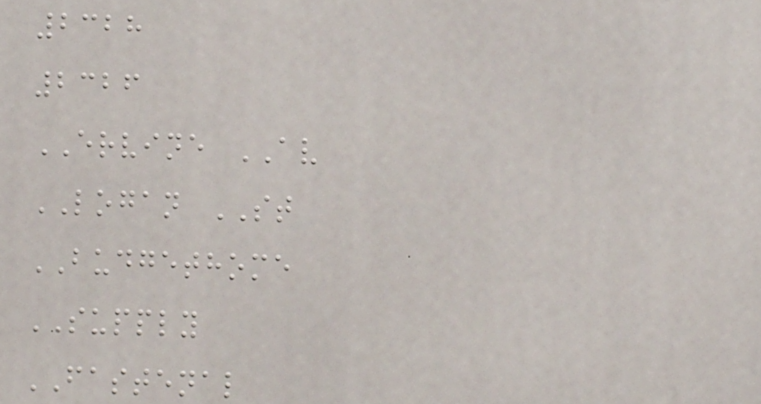2328
2326
ERVINE AV
LOGAN ST
BUDGETHOME
SUPPLY
FASTENAL
